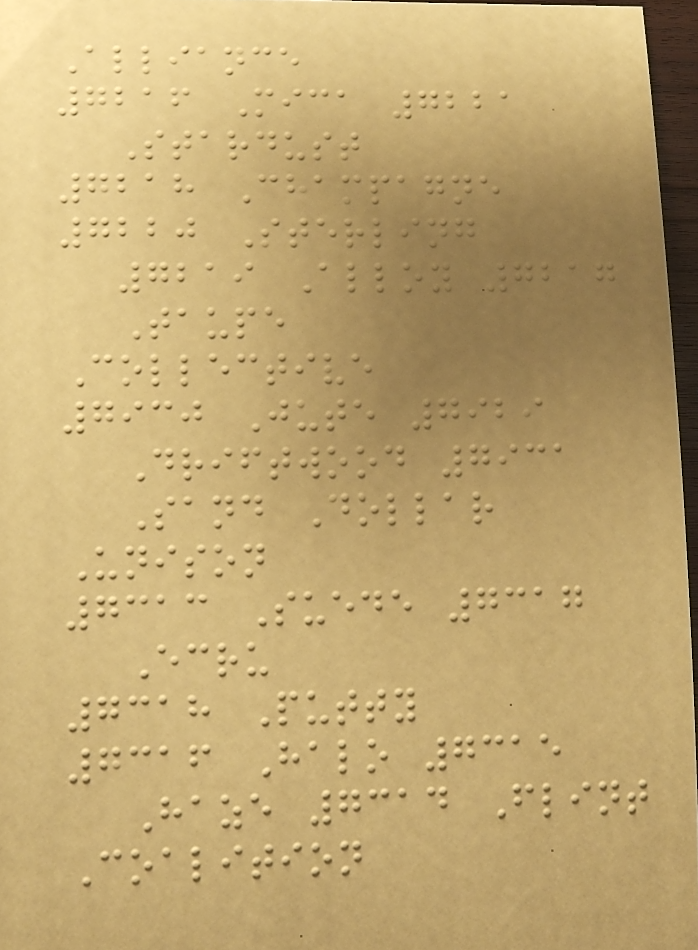Alliance
7216 Mica 7221
Stardust
7218 Champagne
7220 Sterling
7219 Alloy 7217
Taupe
Collective
7930 Jute 7929
Driftwood 7931
Sand Dollar
Unison
7313 Suede 7317
Ecru
7318 Putty
7316 Halo 7315
Haze 7314 Flint
Coalition
